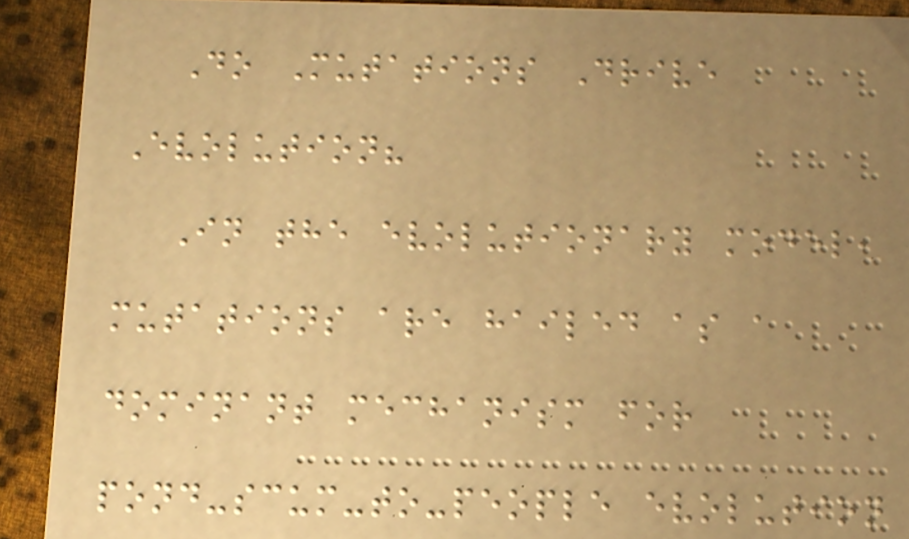Do Mutations Drive
Evolution?
In the evolutionary model,
mutations are hailed as a
dominant mechanism for
pond-scum-to-people evolution
